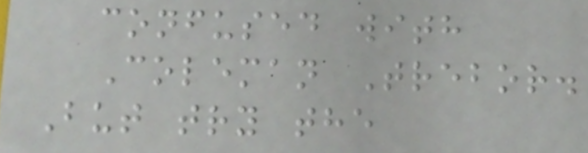confused with
Coleman Trebor.
But try the
